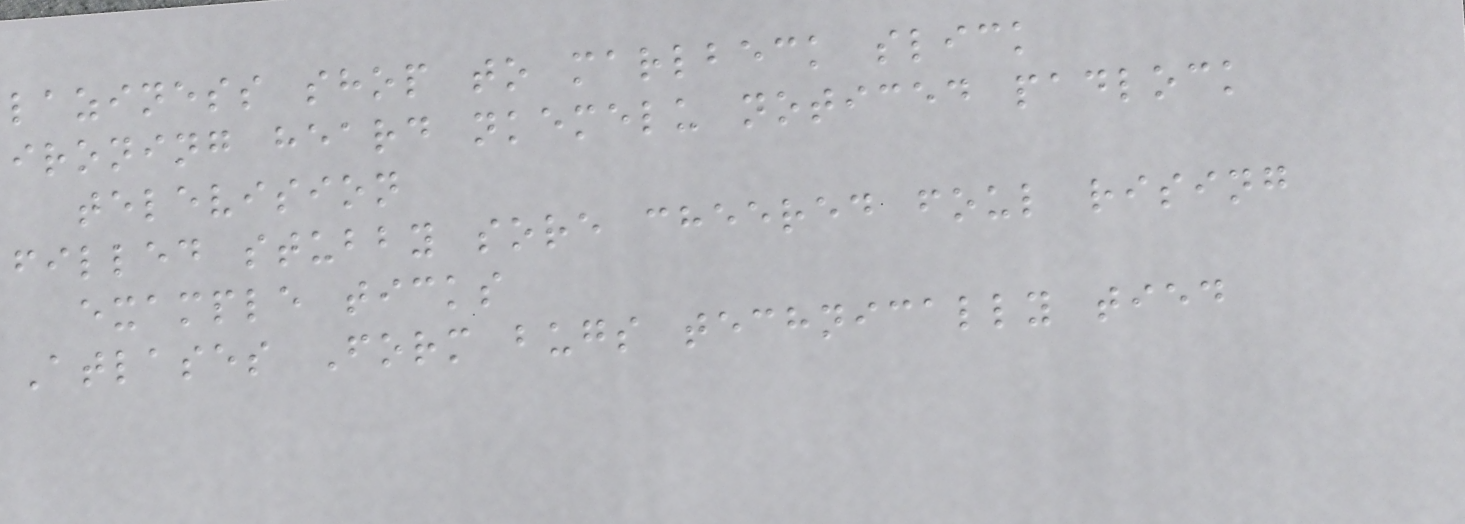laziness shop to marlbeck slick
ironing heard nkemelu noticed padlock
television
filled stubby sore cheered foul rising
example ticks
Atlases Form bugs technically tied
